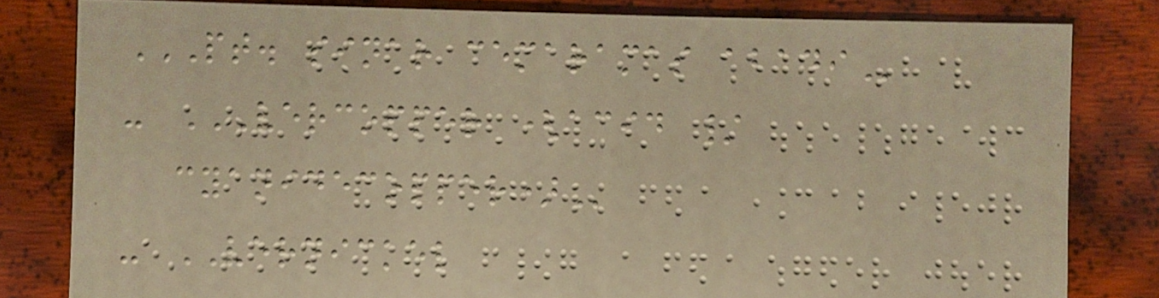PT. SINAR CEMARAMAS ABADI
- VERCOPPER (ACID /
CYANIDECOPPER)
- VERNICKEL
